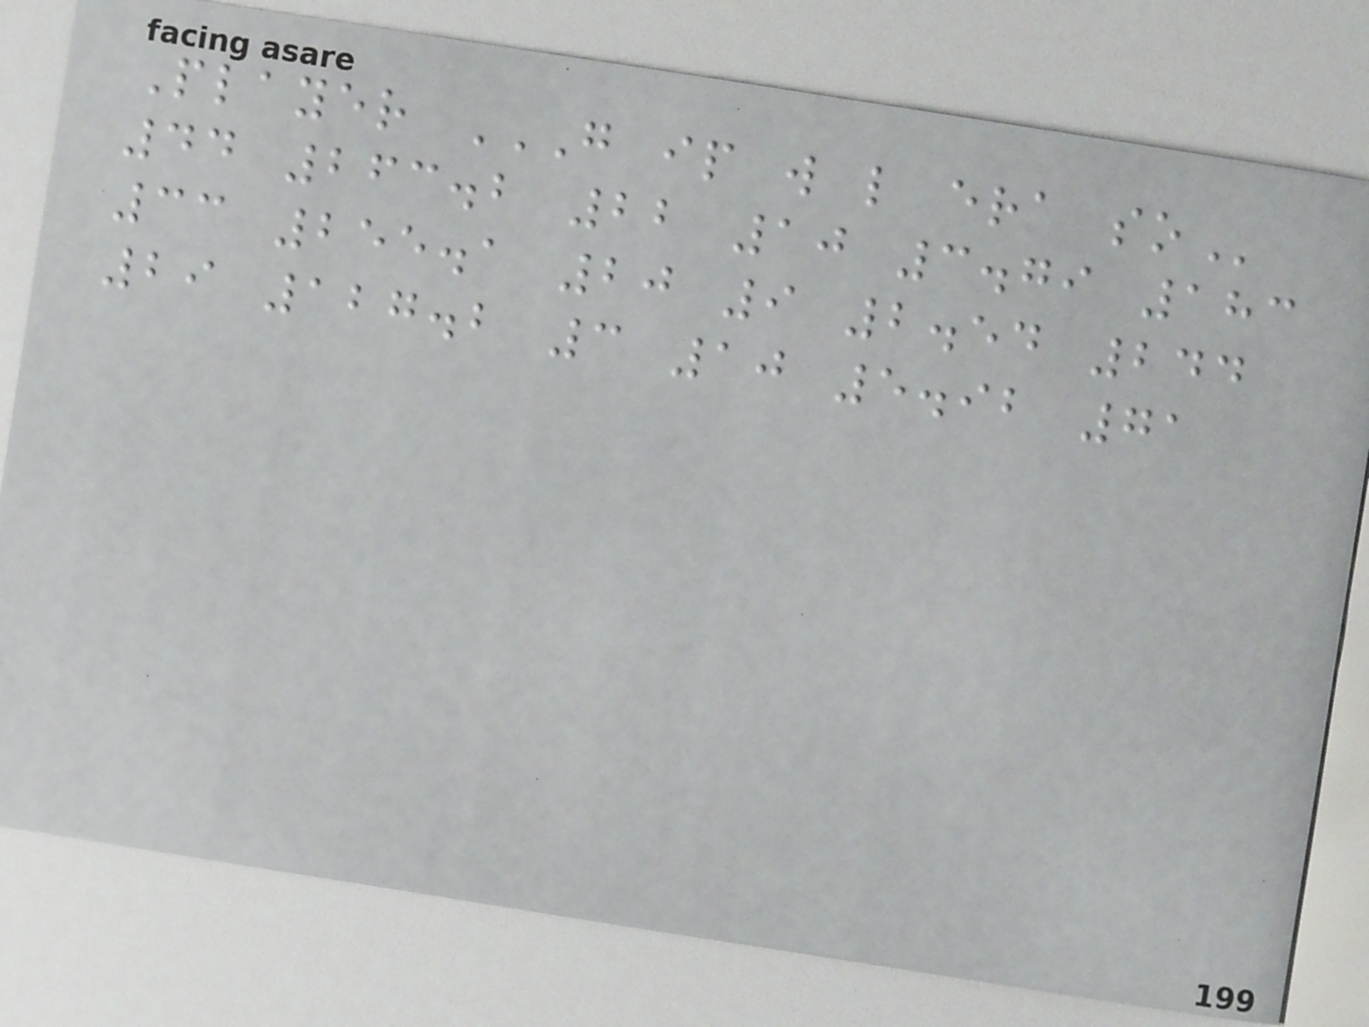Player G IP W L ERA SO
44 263.2 22 10 3.79 183
33 255.1 20 9 2.54 244
29 127.2 3 10 5.92 71
